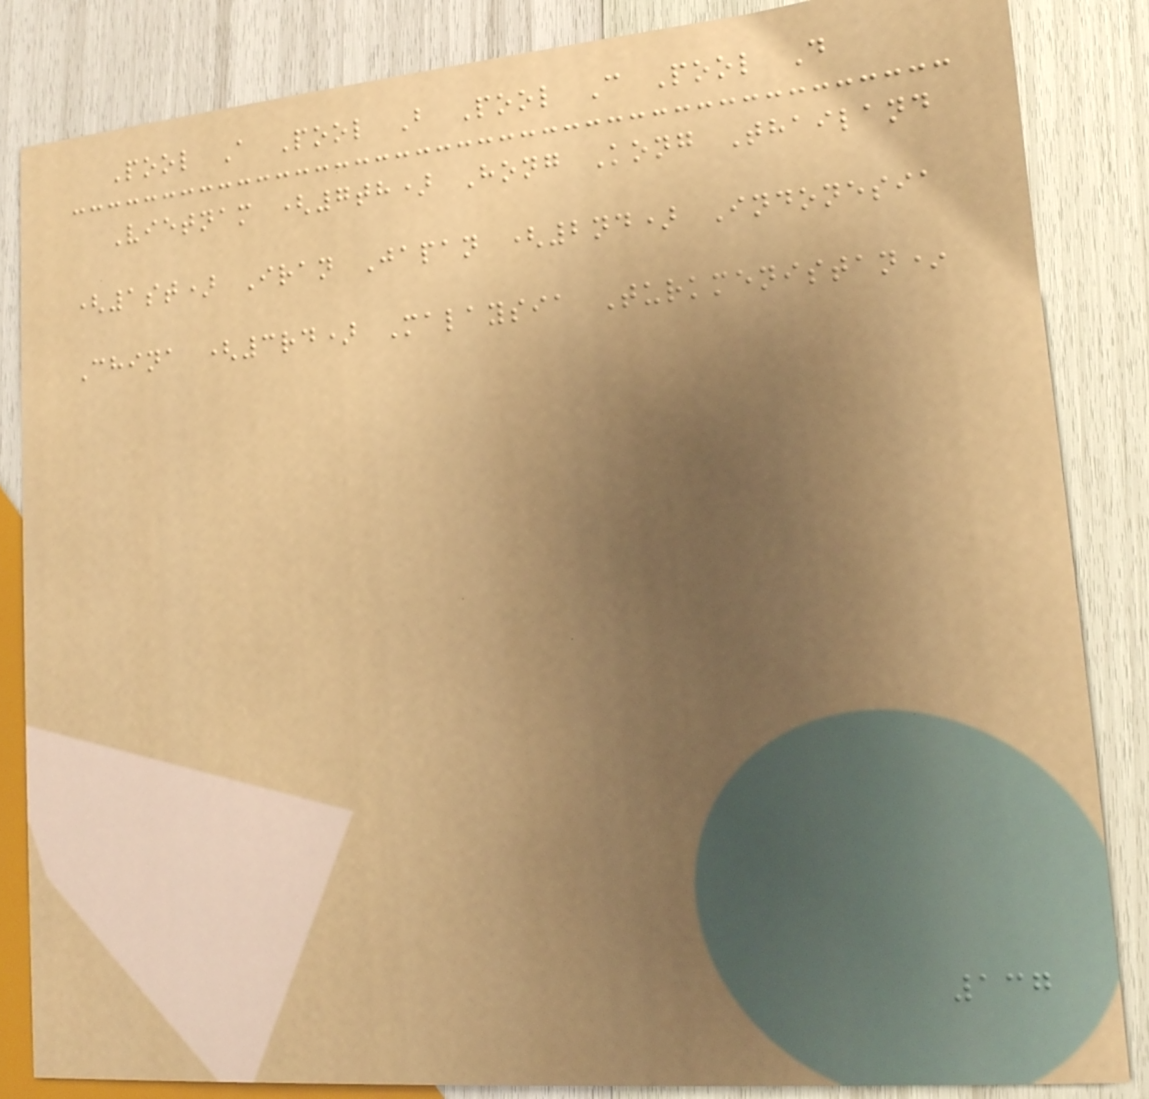Pool A Pool B Pool C Pool D
Vietnam (7th) Hong Kong Thailand
(1st) Iran Japan (2nd) Indonesia
China (3rd) Malaysia Turkmenistan*
137
